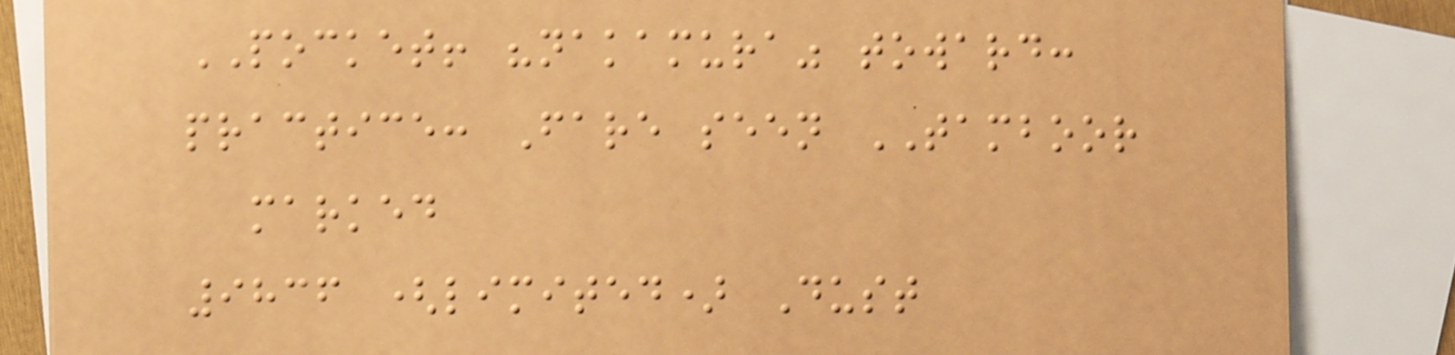POCKET! "nakamura" toward:
practice: Fare seen TAMBOOR
marked
9836 (limited) Dust
